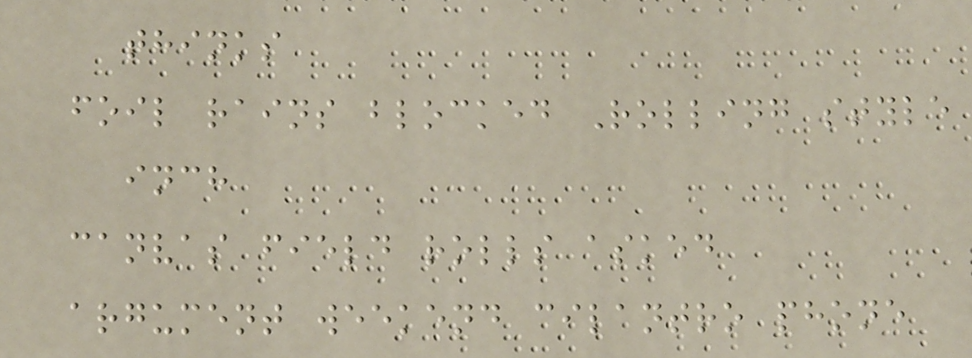thinks
foil rains blocked Rolling style
inch
canvas field rolls asked
argument weekend cilantro phone
